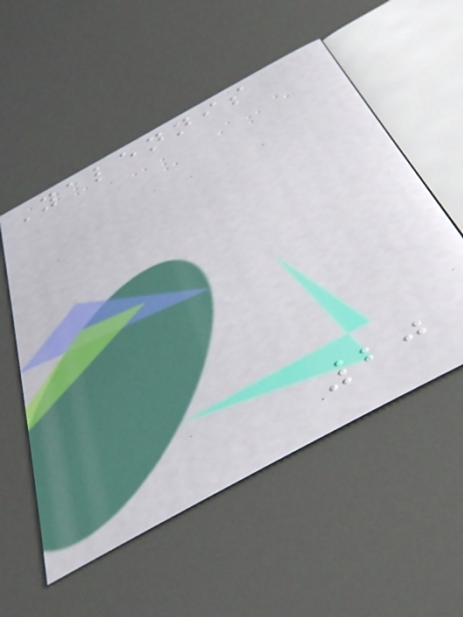Yalennis
20
